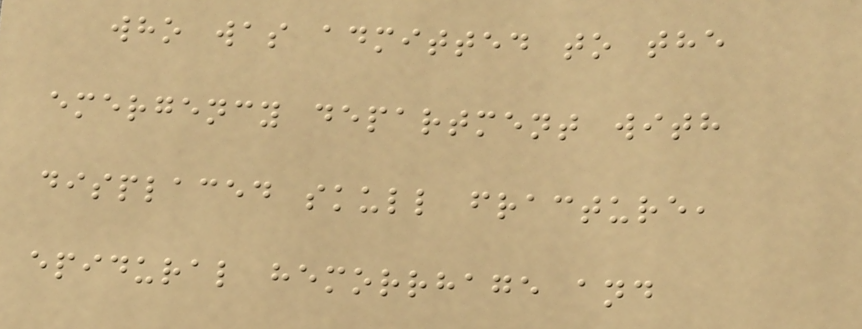who was admitted to the
emergency department with
displaced skull fracture,
epidural hemorrhage and
